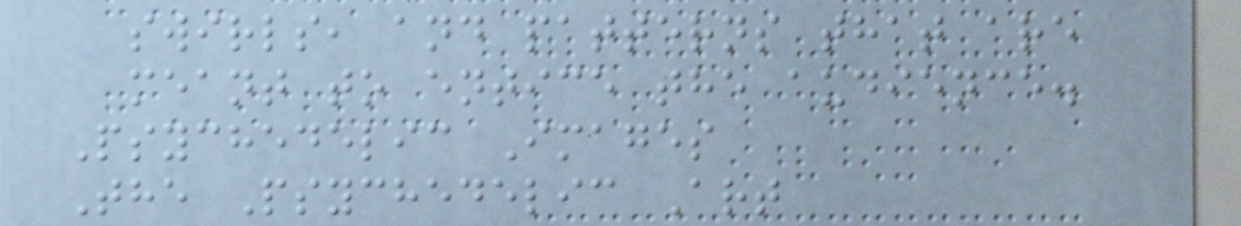swirls, and patterns that are
meant to entice the audience.
Psychedelic Images
The Psychedelic Art
